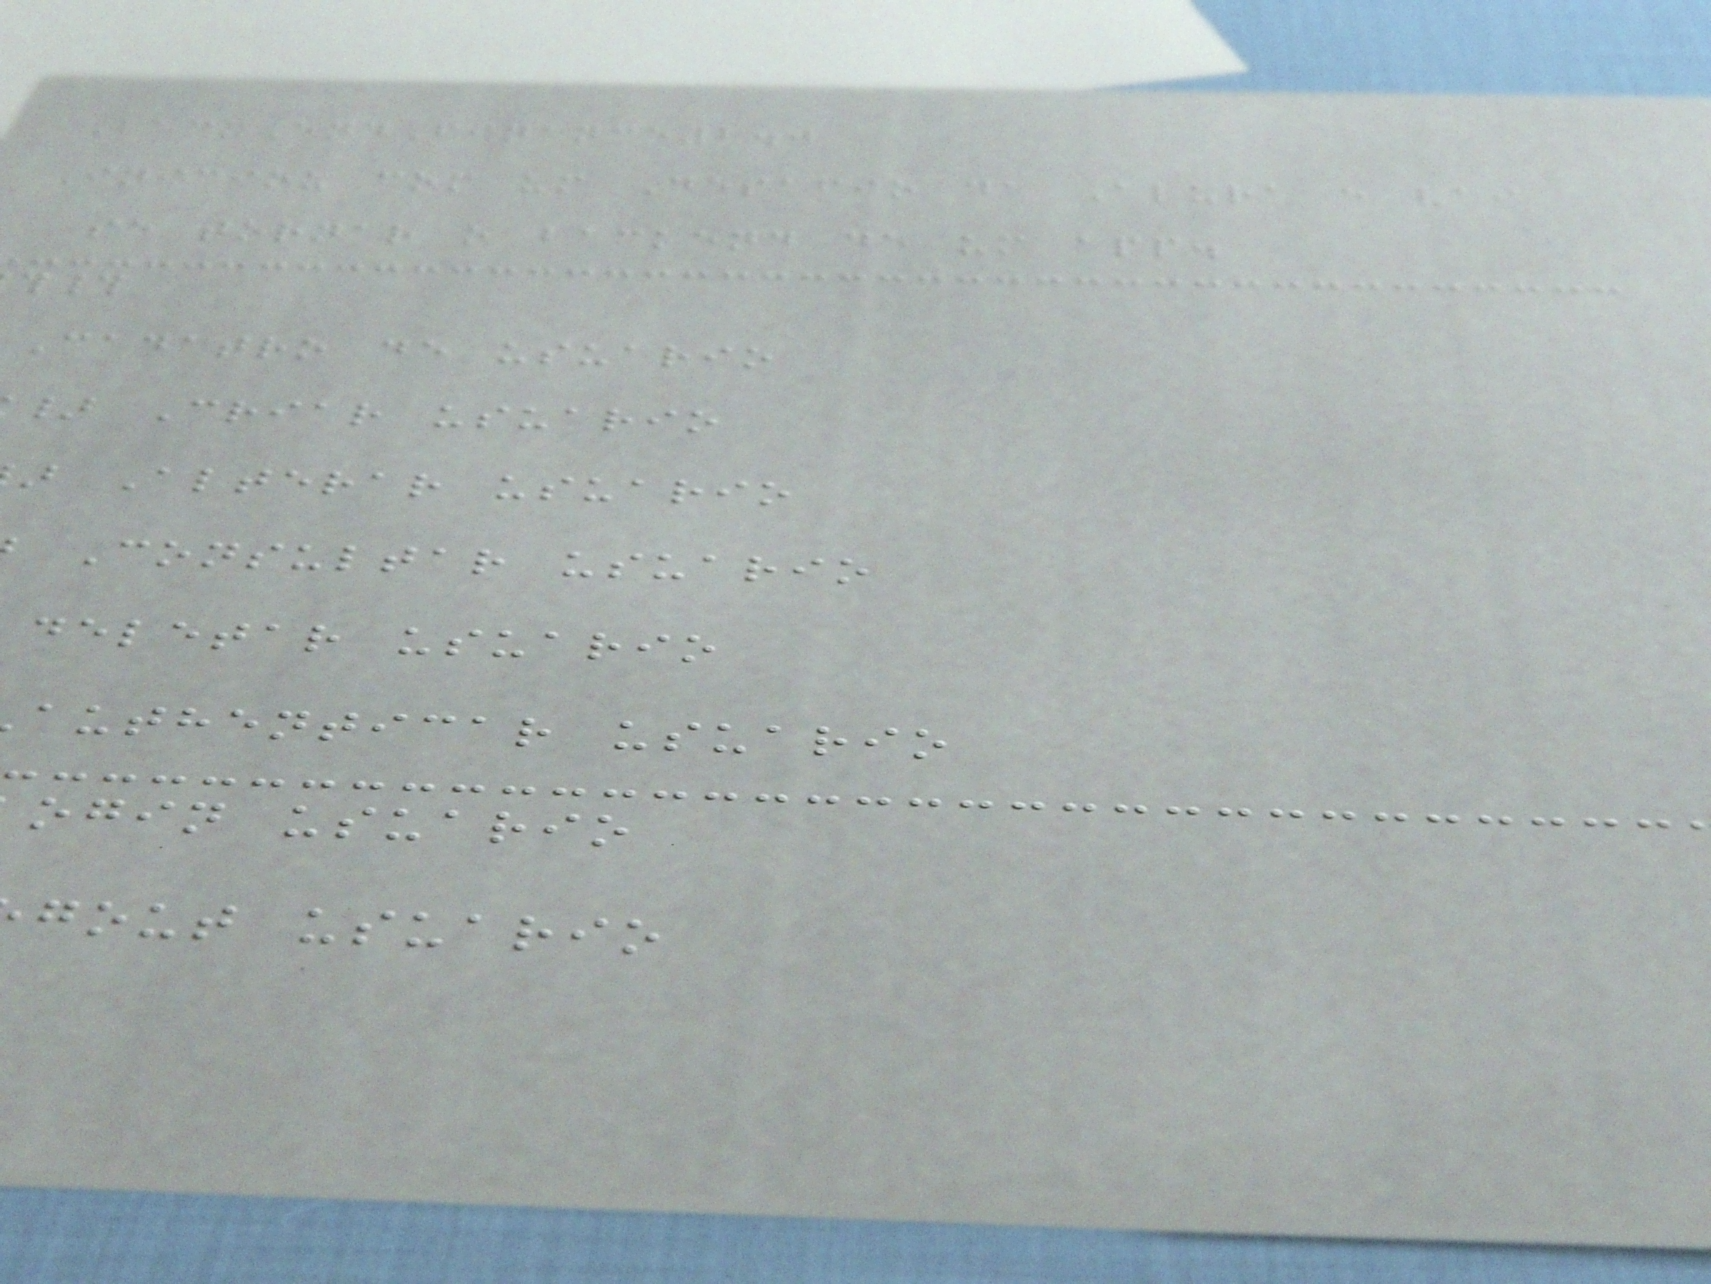BackEndFinance2.0
Iniciou com um Desafio da Alura e vai
se tornar o backend de um app.
Cadatro de usuario
} Criar usuario
Alterar usuario
Consultar usuario
deletar usuario
authenticar usuario
ogin usuario
gout usuario
